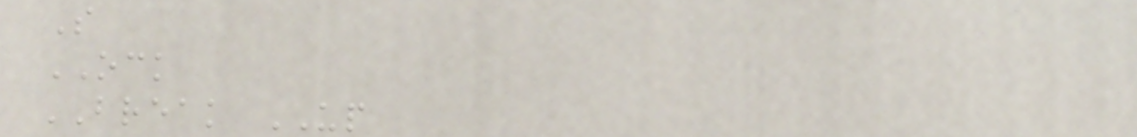S
OCK
BREAK UP
